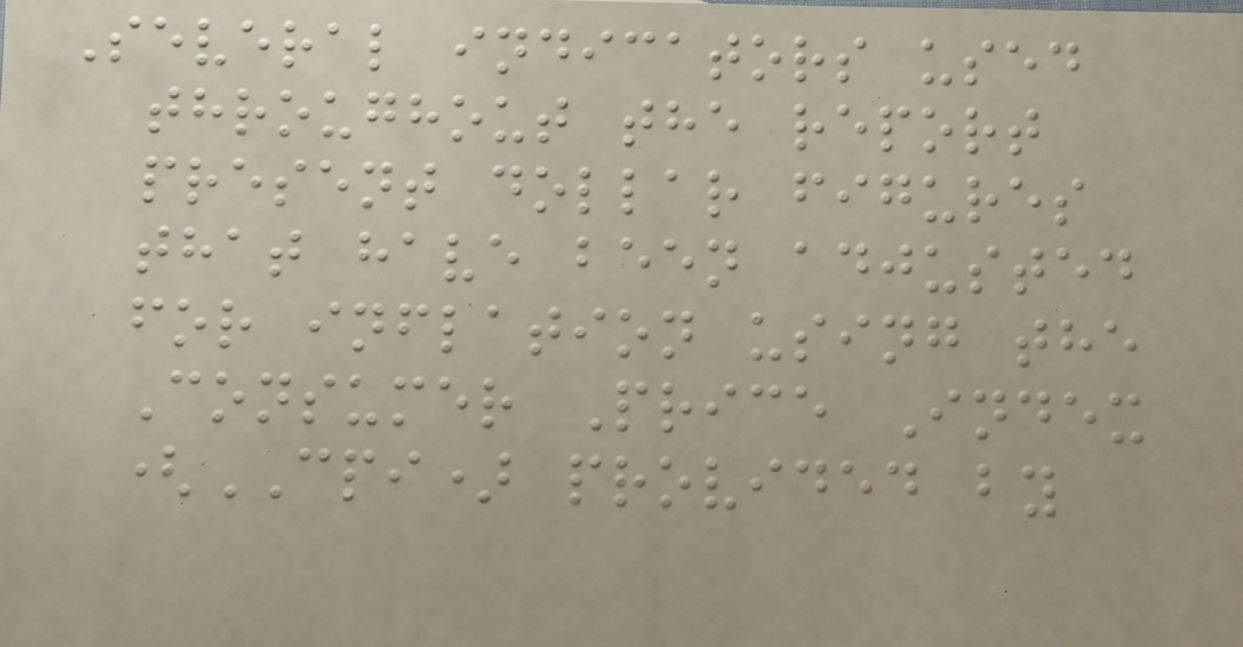Several indicators used
throughout the report
present dollar figures
that have been adjusted
for inflation using the
Consumer Price Index
(CPI) provided by
